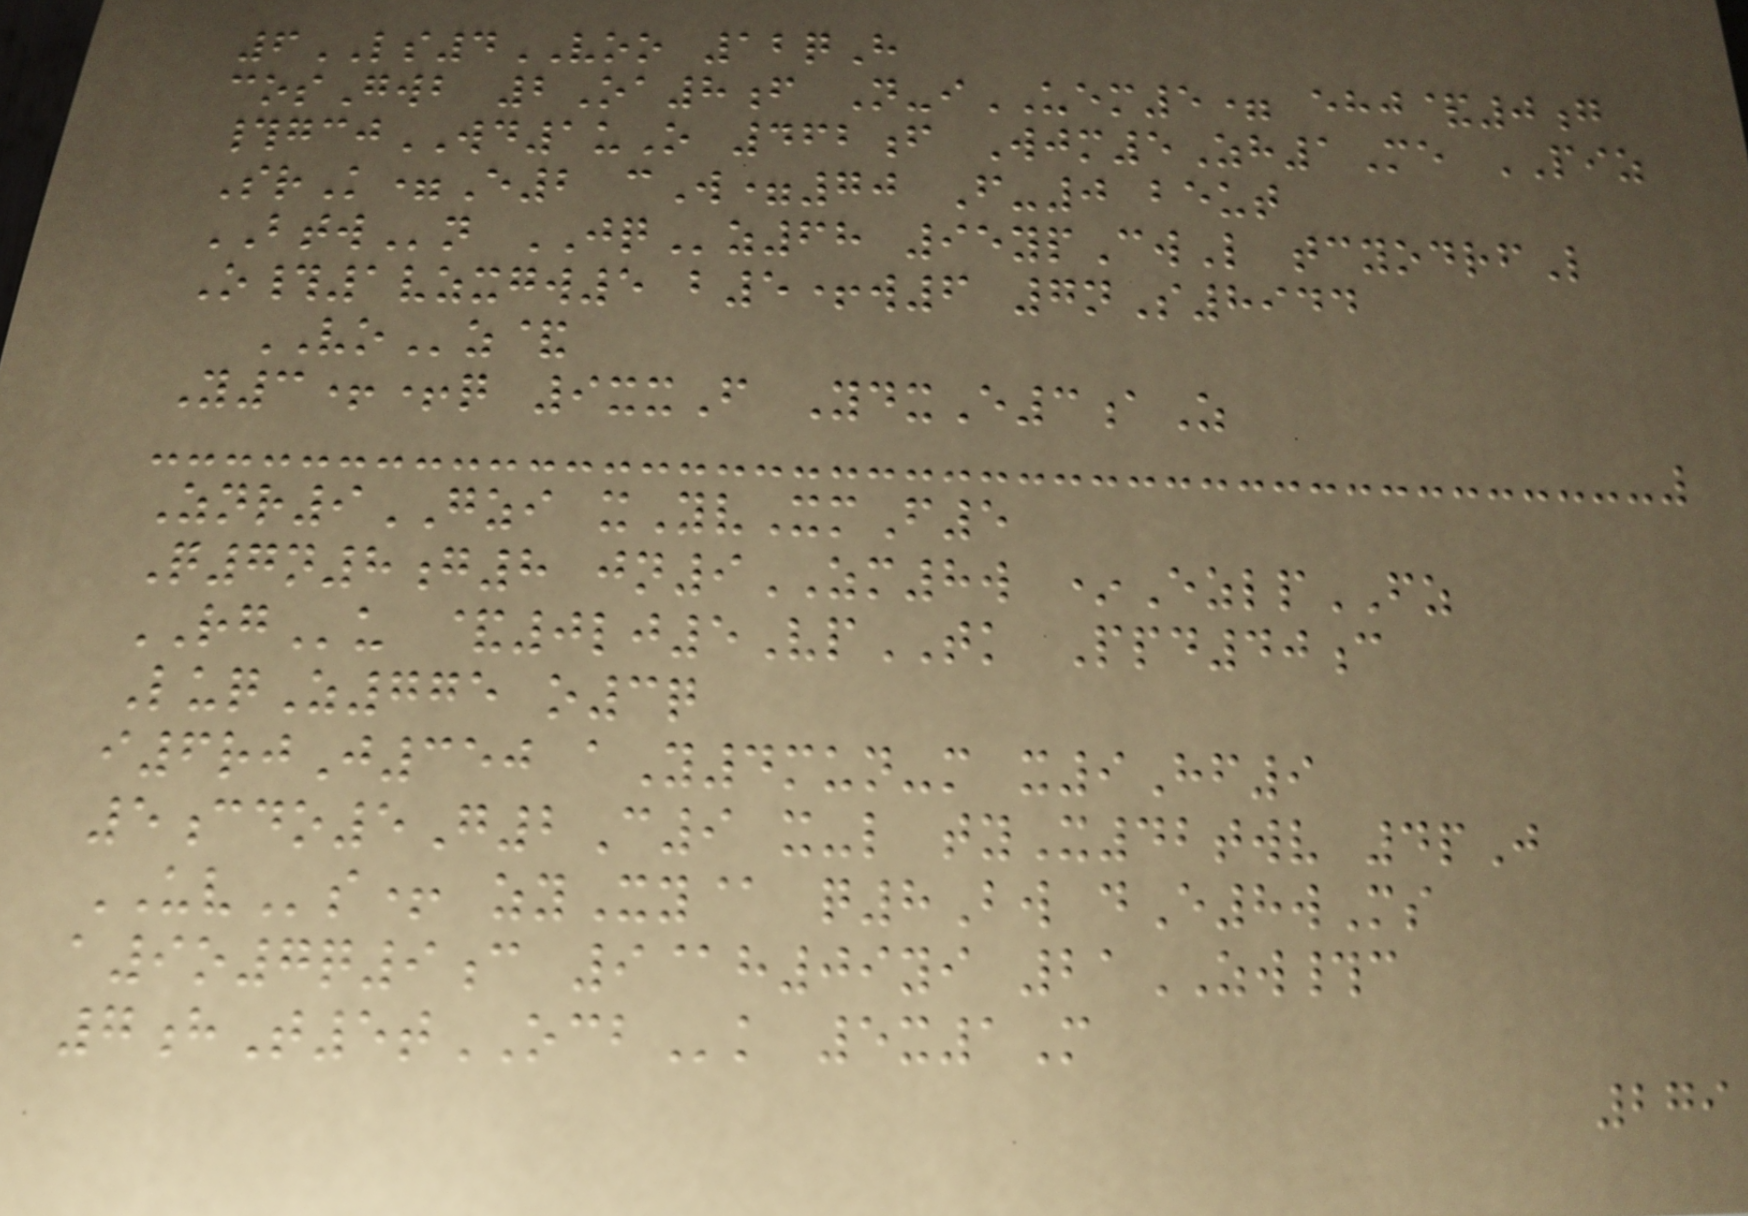6LS4VOO 12qH
cosGwb 2Oa8f N-iUEM5= ehj&0g
#gcjWD1uO 462f Wjm5Zh1Me PIZ
SrK=E2 cW=70 F-0 beut
BTWn JQz68 95ypCwL tcyodrfL
O#1vzxgw5 b5+w6 7nS8944
VOz&
Y3++q 9xxF YdxE3aZ
Znr9GZI xYvXmF5
Q7n8g8 jn9ZM8w *EzlpFZ
RGu &0lj5VpTK Ppd40c
LuqZ775 o3q
i6rjJ350 aY4mun-m x9Hf9
5cdo5G2C9 x-l tyX42twv 4pJ
UVs+ zyXy@ q8Bw dE8wMs
a9o7q9c 9@h09yi 21ZW#c
7hT5tOCBk 5x1M
279
